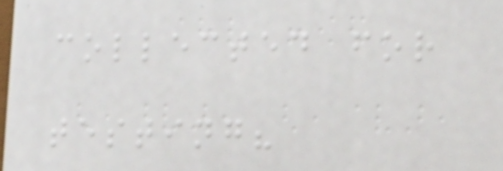collected for
testing?
